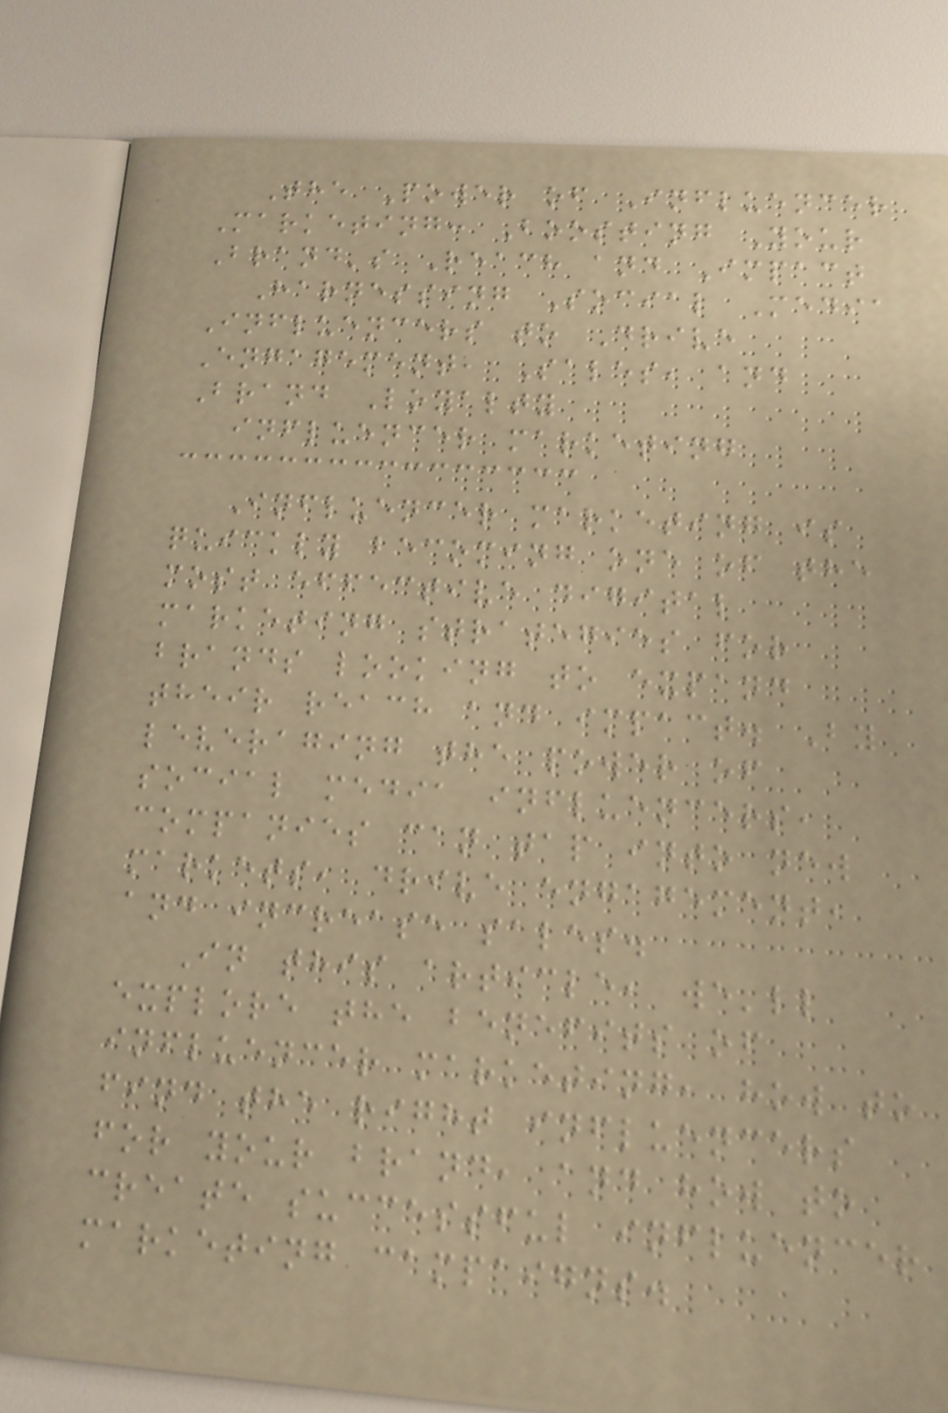The Power of Influencer
Marketing: Boosting Your
Brand's Reach and Impact
Harnessing Social Media
Influencers to Drive
Engagement, Sales, and
Brand Loyalty
influencer marketing
Influencer marketing is
quickly becoming one of the
most effective digital
marketing strategies for
brands looking to expand
their reach and impact. By
leveraging the power of
social media influencers,
companies can tap into new
markets, drive engagement,
and increase sales.
In this article, we'll
explore the benefits of
influencer marketing, how to
find the right influencers
for your brand, and how to
create successful influencer
marketing campaigns.
